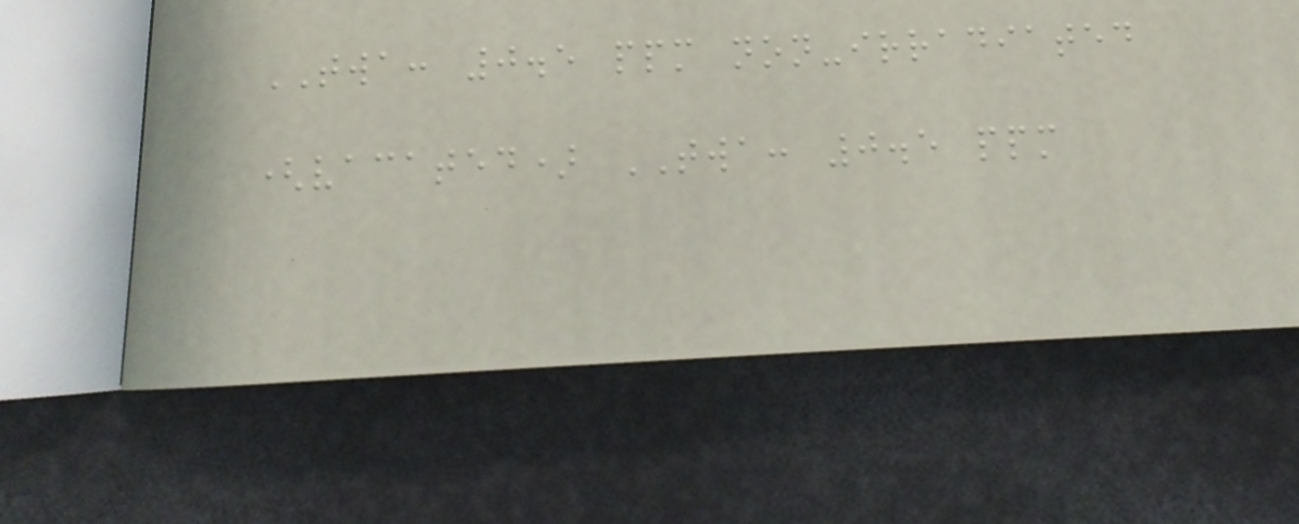TWA: 0.5 ppm non-irradiated
(vacated) TWA: 0.5 ppm
